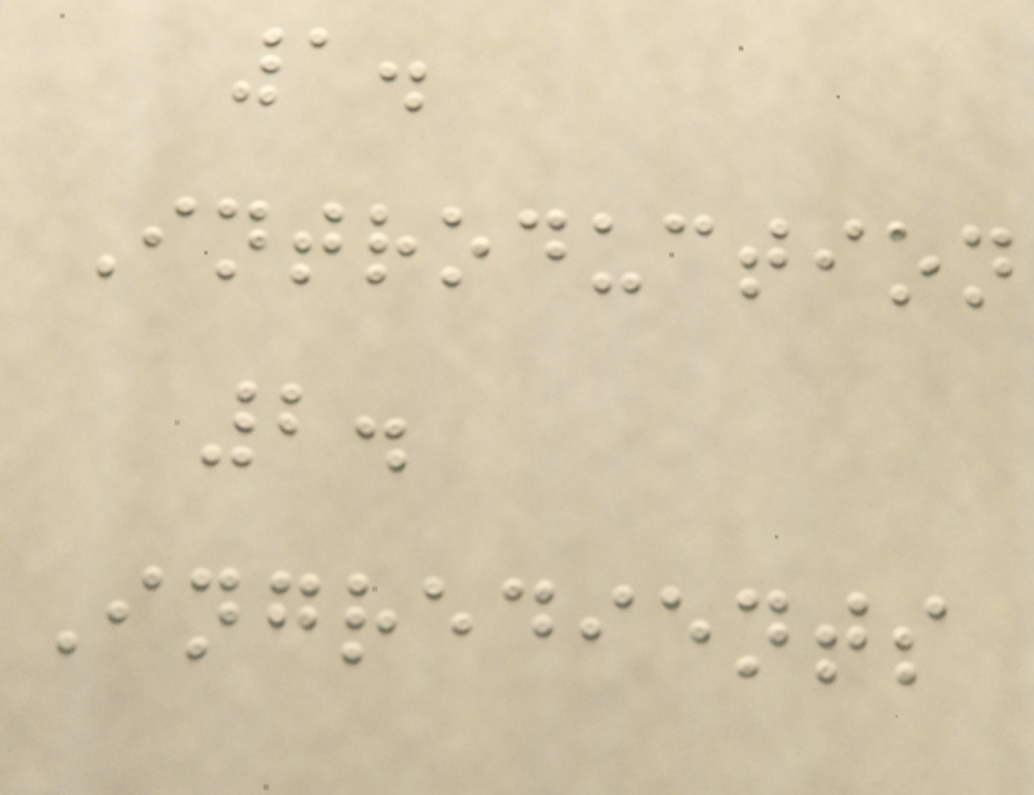1.
Introduction
2.
Ingredients
